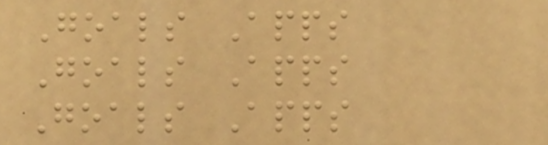Goals Apps
Goals Apps
Goals Apps
